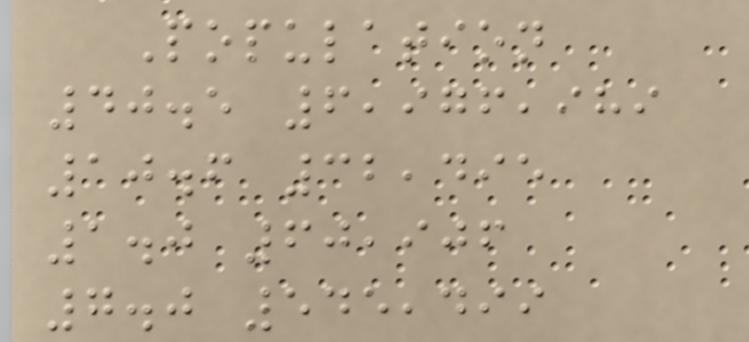Population
40.5 6,976,989
10.6 32,495
1.0 60,906
7.0 545,499
